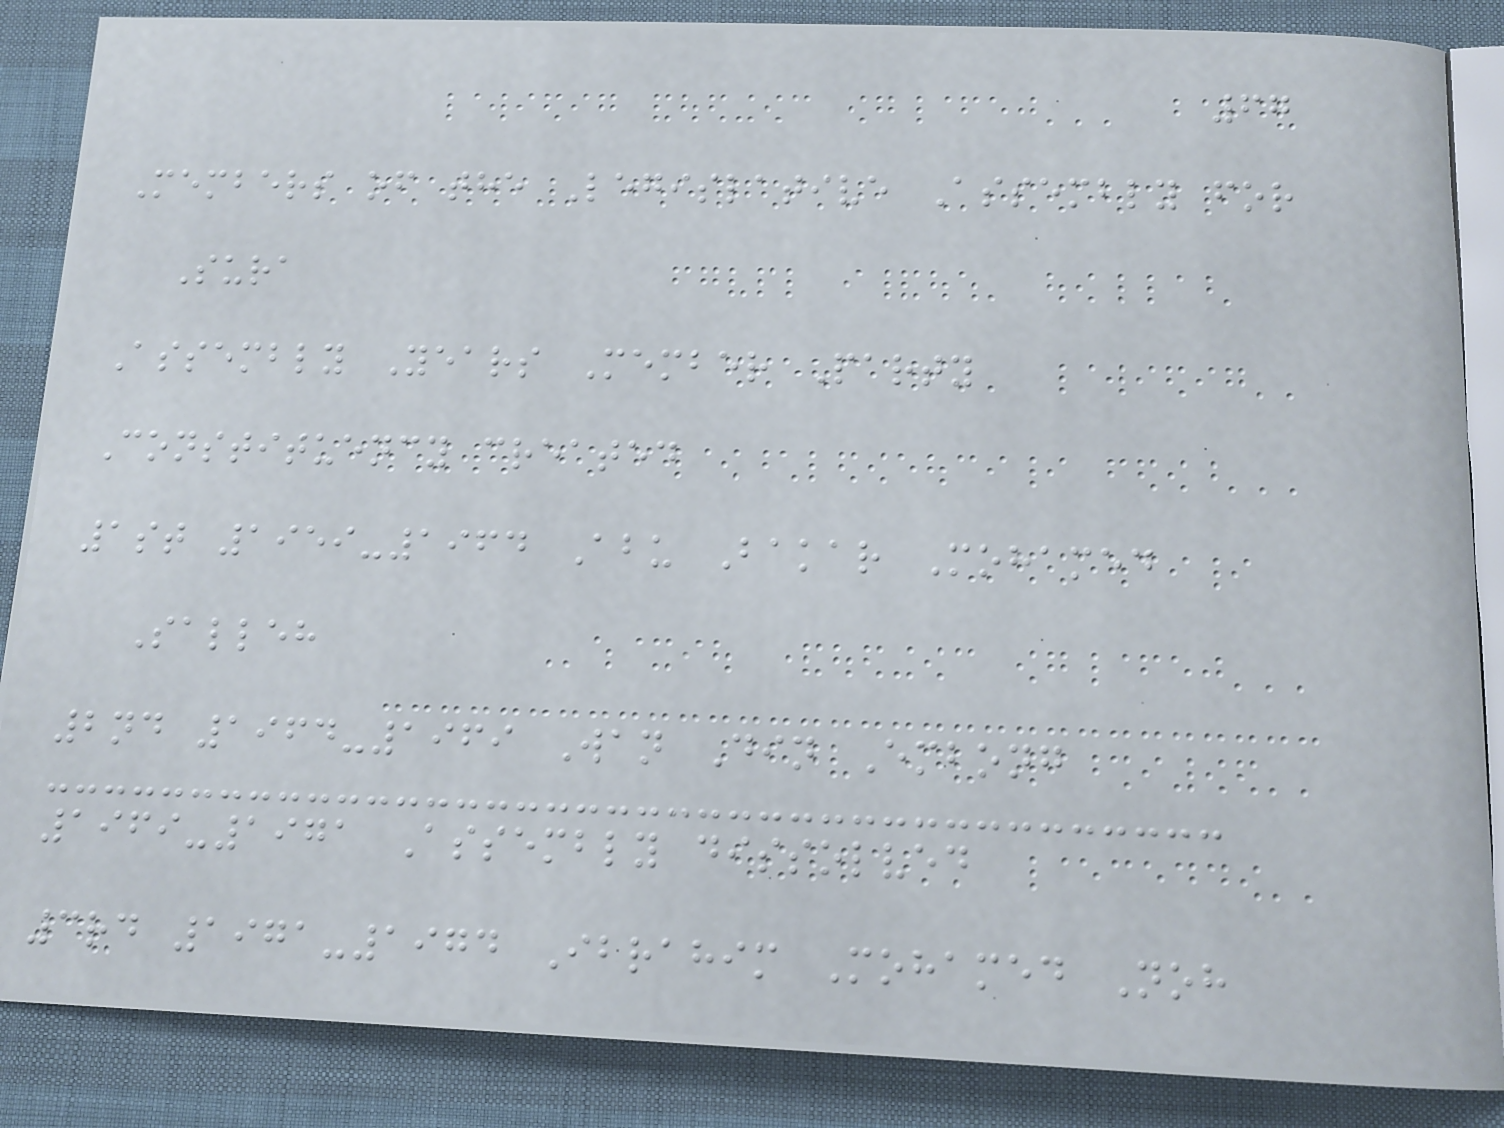67
Members of the Legislative Assembly for
Sura
Assembly Years Member Party
Constituency created
1st 1959-1964 Abu Bakar Mohamed
Salleh
2nd 1964-1969 Wan Din Embong
1969-1971 Assembly dissolved
3rd 1971-1974 Ibrahim Mohamed Noh
